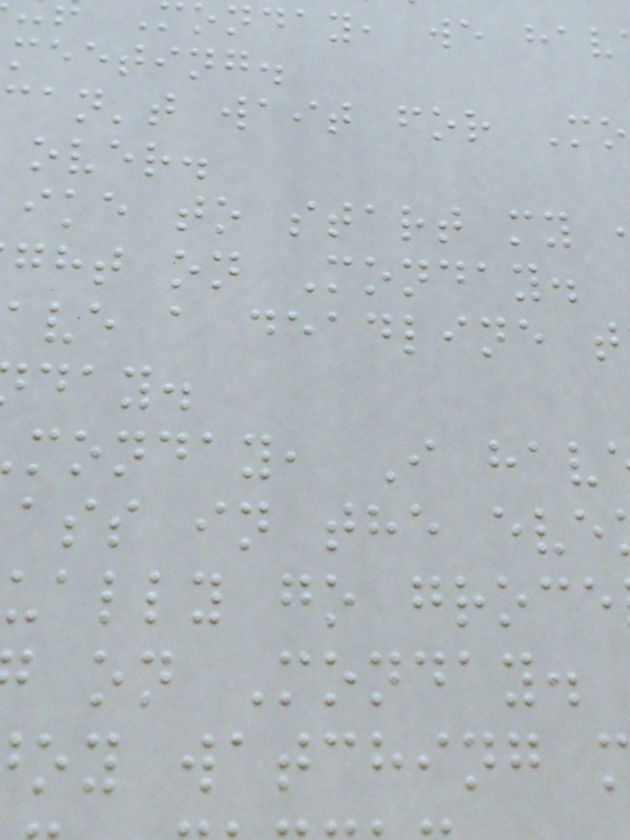onday, we hav
meeting.
an't wait for Mo
over.
ike to start my
ght on Monday.
ave a deadline t
day.
monday, I hav
ass in the eve
ually go groce
on Monday.
oy watching
